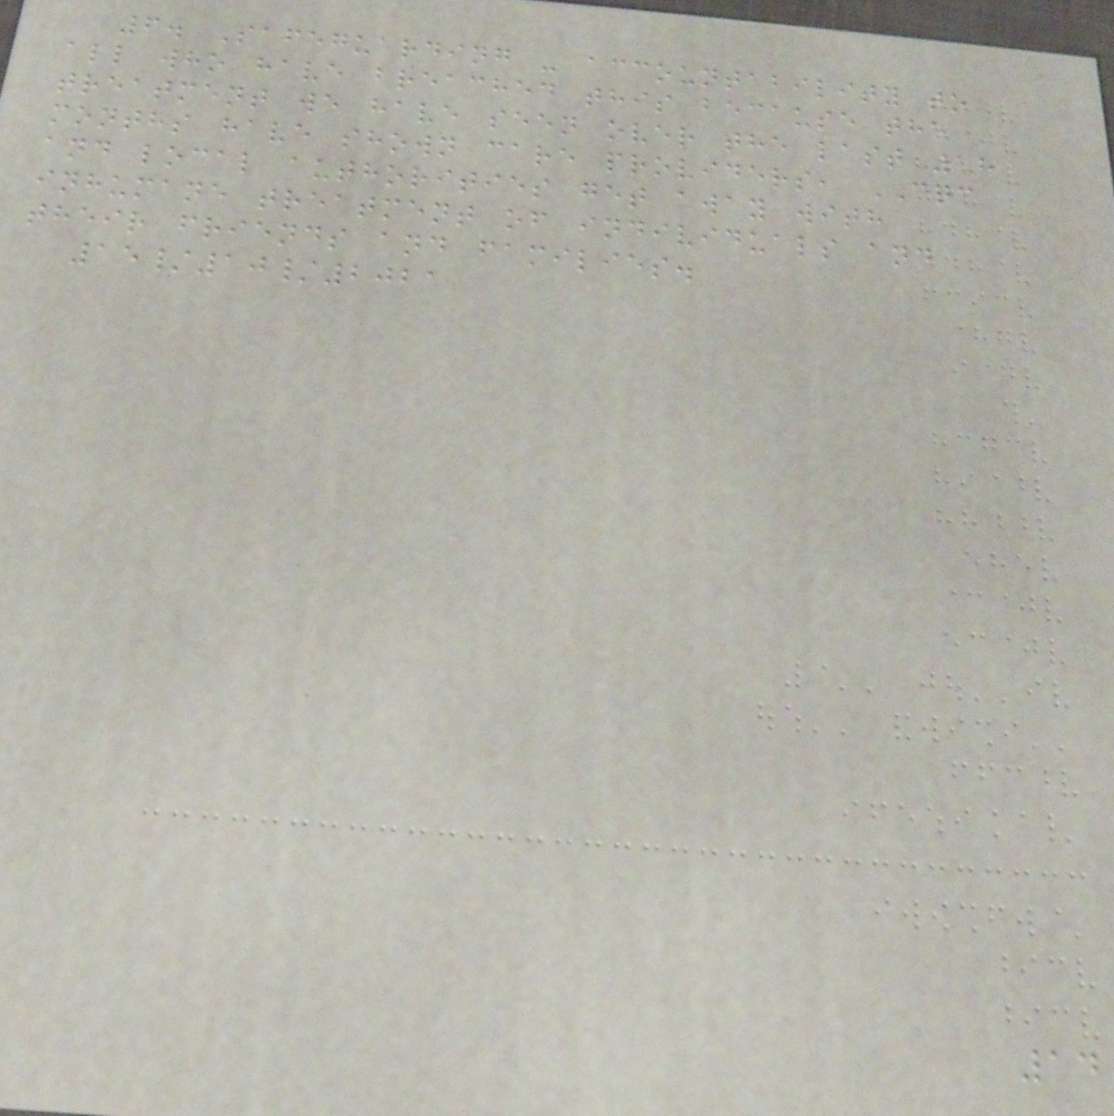6. Safeguarding - accountability to
all who have breached this because the
treatment we have seen over the last 18
months have shown care providers, CQC
and local authorities get away with
inhumane treatment of individuals and
their friends and families.
15/10/2021
14
